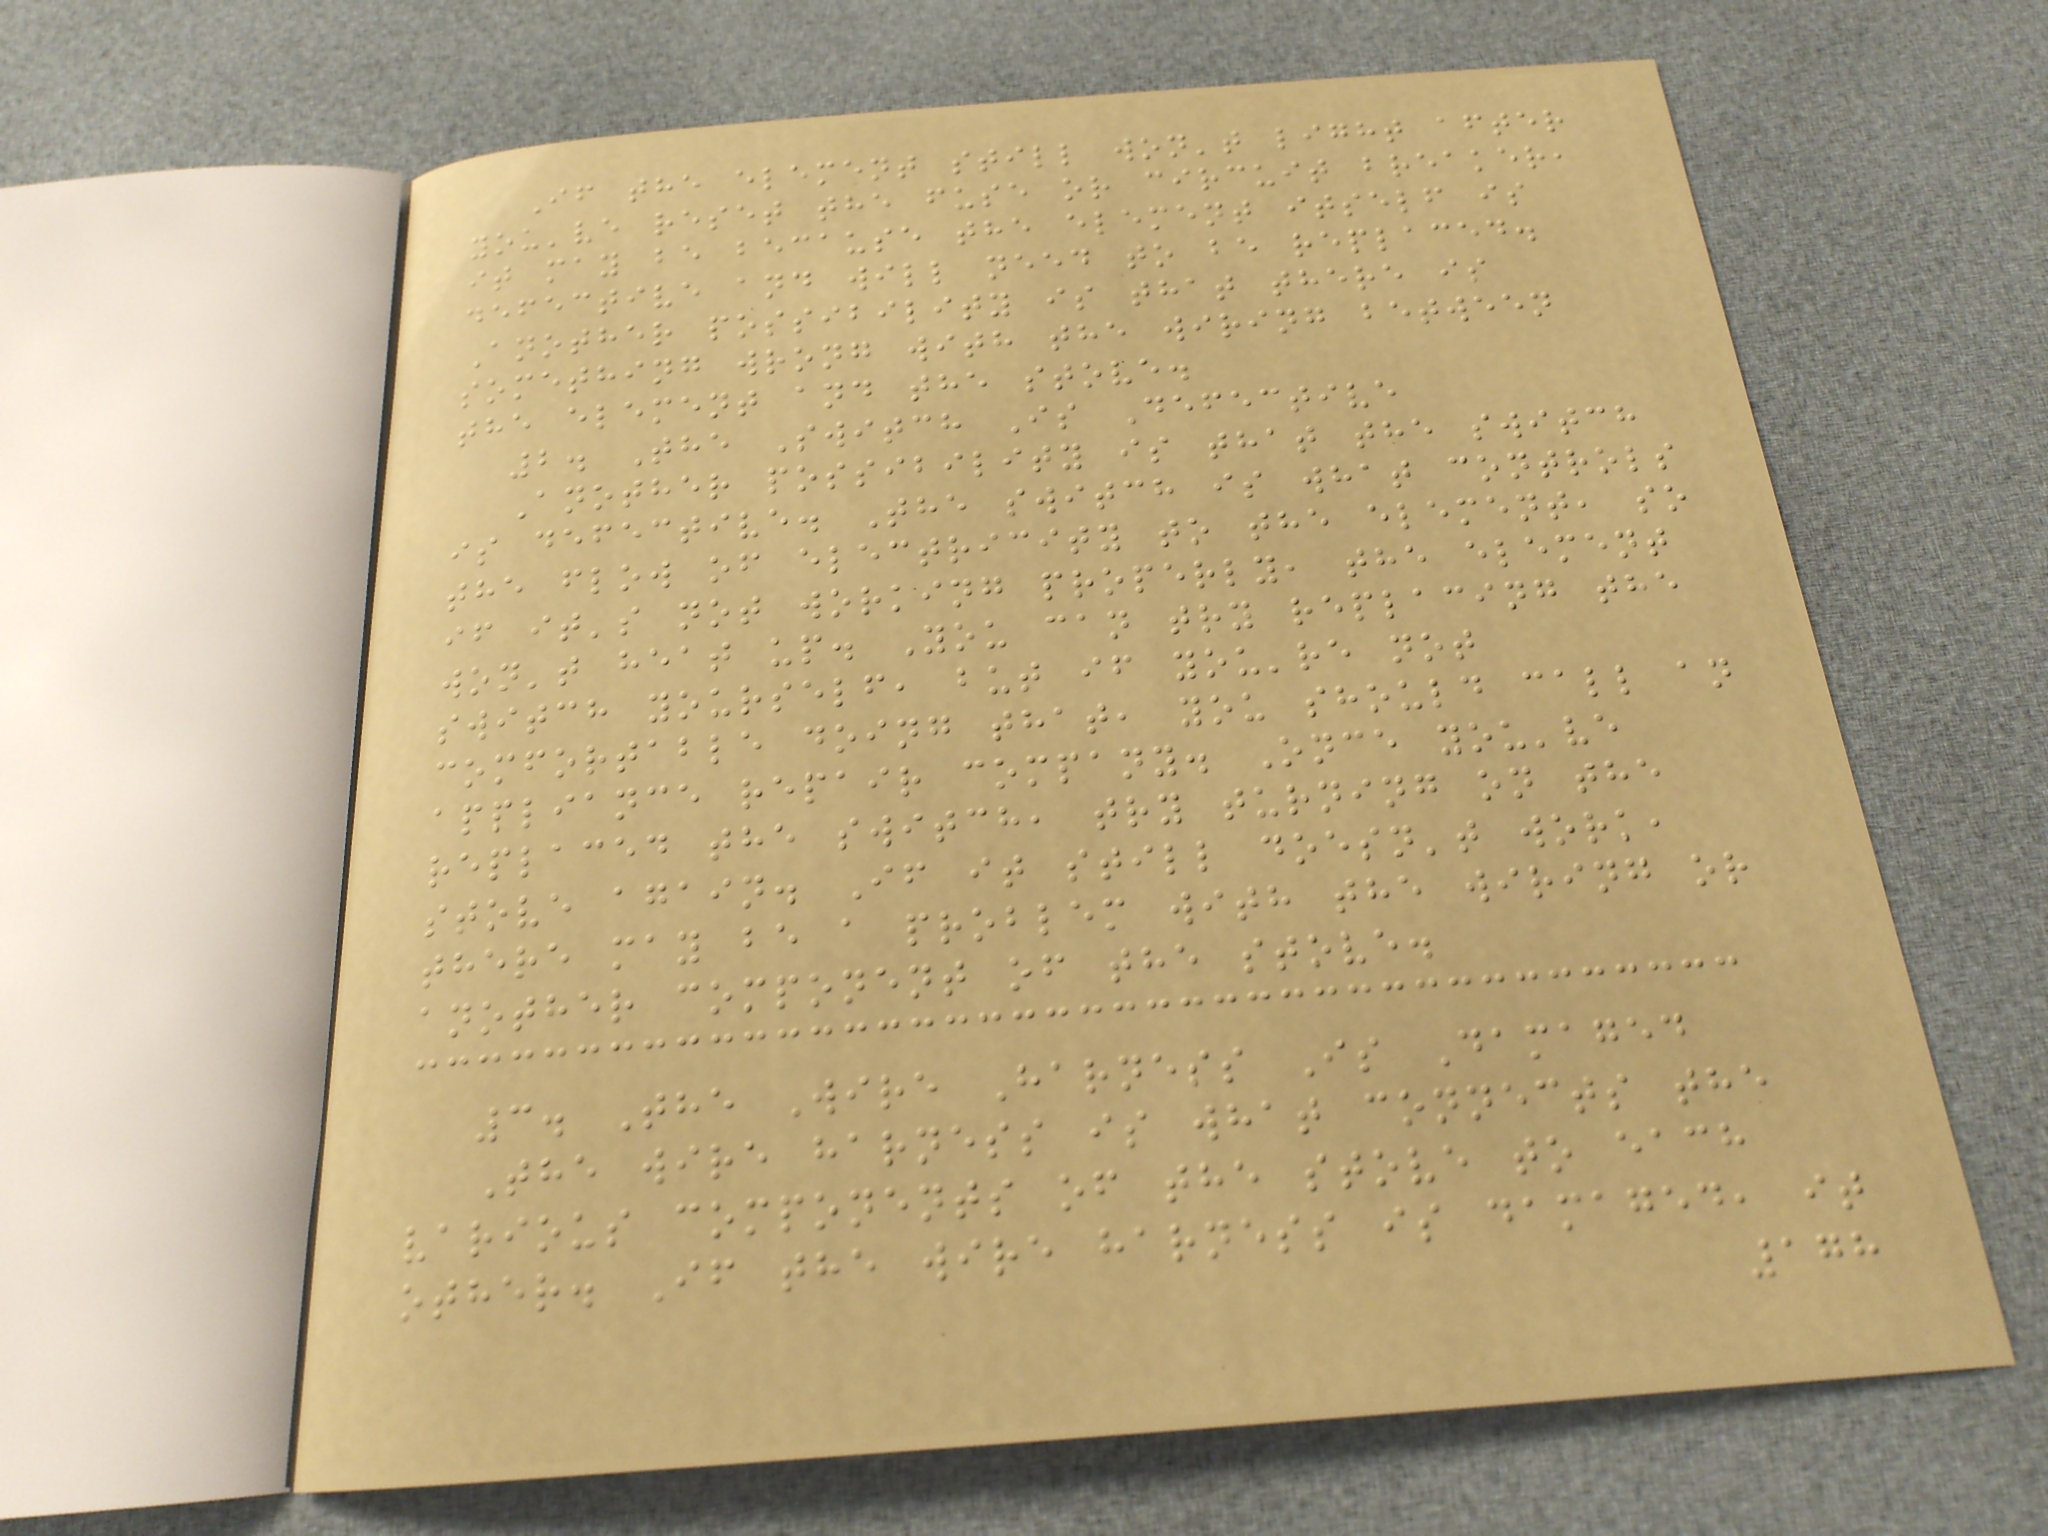If the element still won't light after
you've reset the fuse or circuit breaker,
it may be because the element itself is
defective and will need to be replaced.
Another possibility is that there is
something wrong with the wiring between
the element and the stove.
2. The Switch Is Defective
Another possibility is that the switch
is defective. The switch is what controls
the flow of electricity to the element, so
if it's not working properly, the element
won't heat up. You can try replacing the
switch yourself, but if you're not
comfortable doing that, you should call an
appliance repair company. Once you've
replaced the switch, try turning on the
stove again. If it still doesn't work,
there may be a problem with the wiring or
another component of the stove.
3. The Wire Harness Is Damaged
The wire harness is what connects the
various components of the stove to each
other. If the wire harness is damaged, it
178
